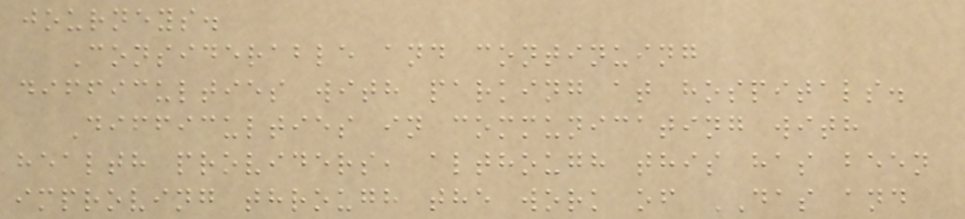journeys.
Considerable and continuing
difficulties with parking at hospitals.
Difficulties in communicating with
health providers, although this has been
improving through the work of DAS and
